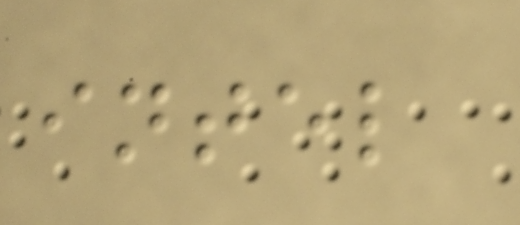intel
